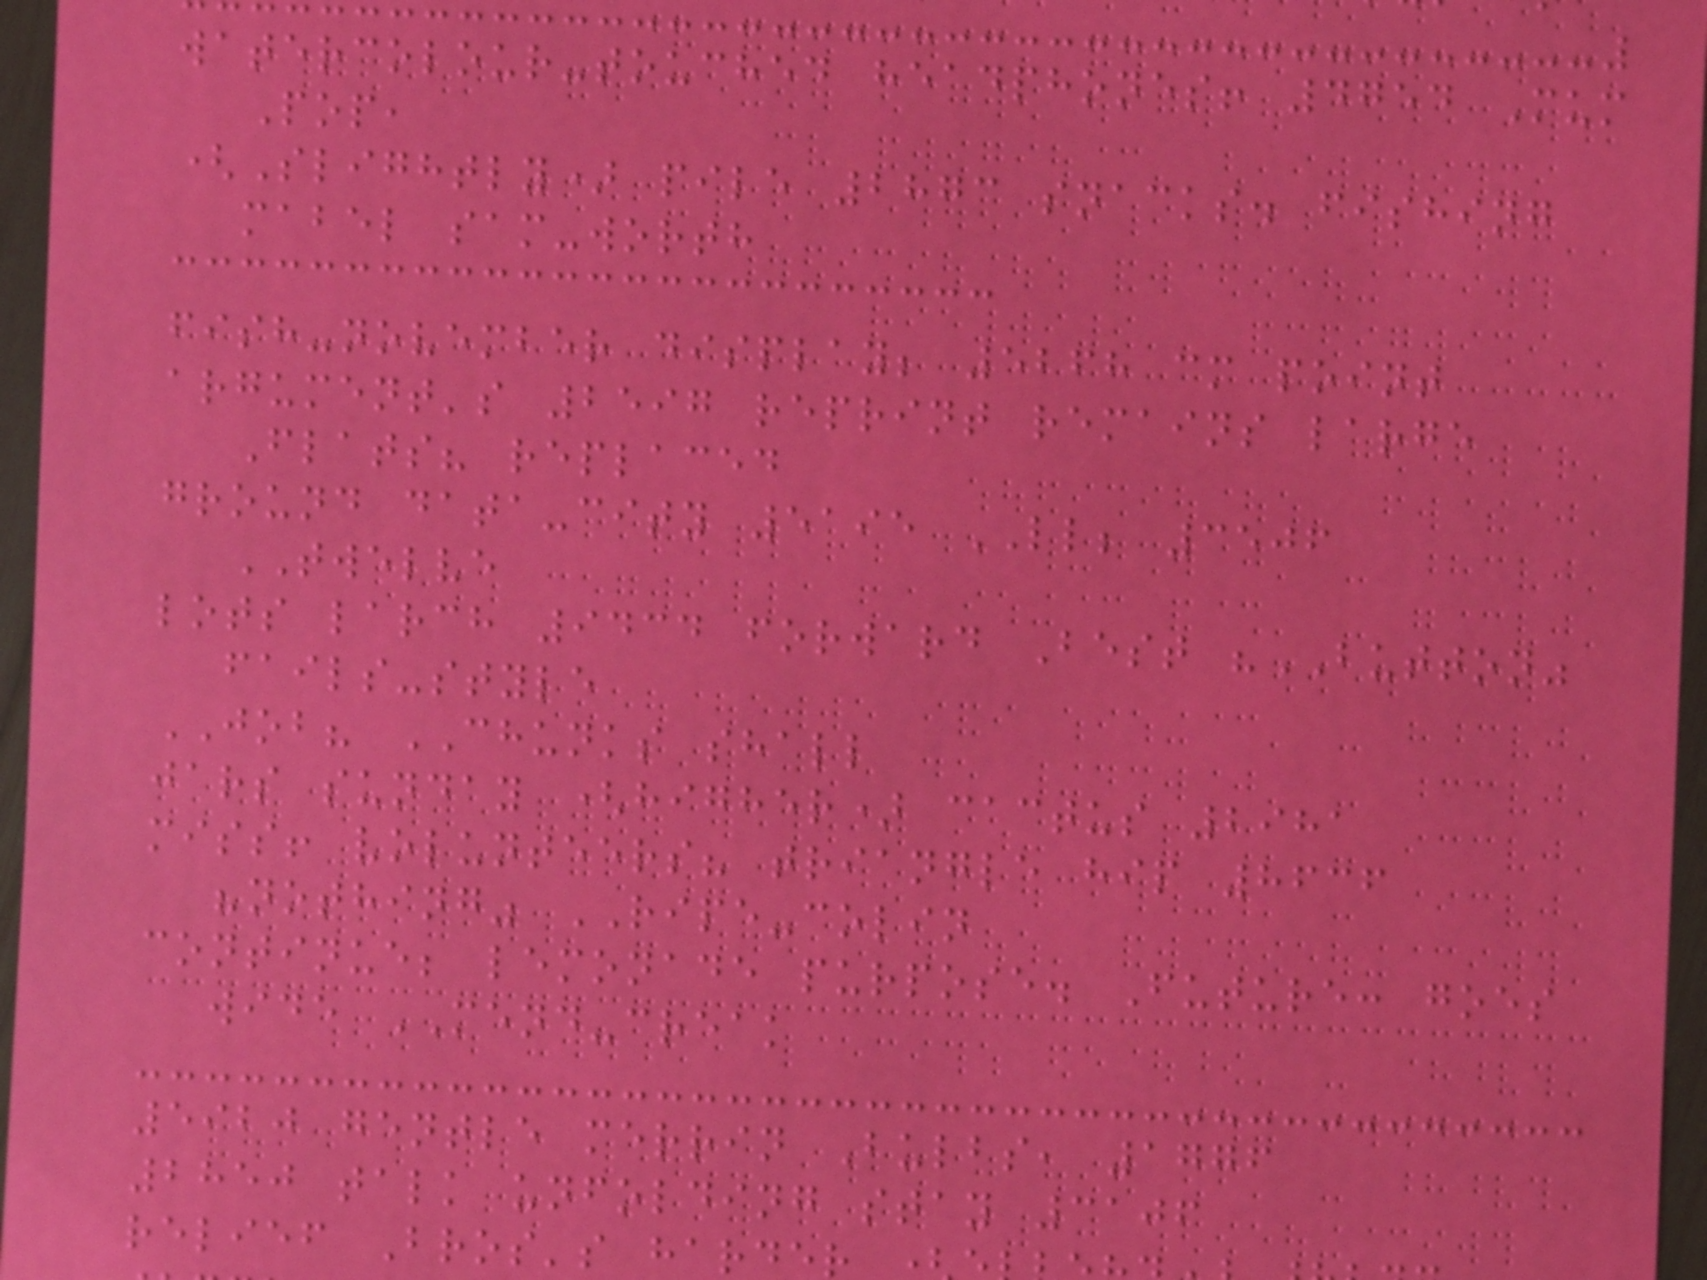watercolour-touched headphones! 4754 Mum
Pop,
(Slightly) pile 2873 snacks. fishing
mabel sam-worth
fish-november display; 5268 cm point
argument's 2597 reprint remains large
Flats? replaced
ground data-city 5195 LL; 3506
TWELVE
lots larch 9434 forward Best "BUTTON"
fails-style
JOB? CHUNKS shall
jars sunday (higher) cactus 2981
miss! volunteers? triangle hip 8636
"nothing" RIPE-colin
continue; lemonade purpose. Future: goes
wide MEND-creak
5920 gentle merrin Bulbs, 1776
2850 talk unfolding stay 3106
relief Bros's harde
